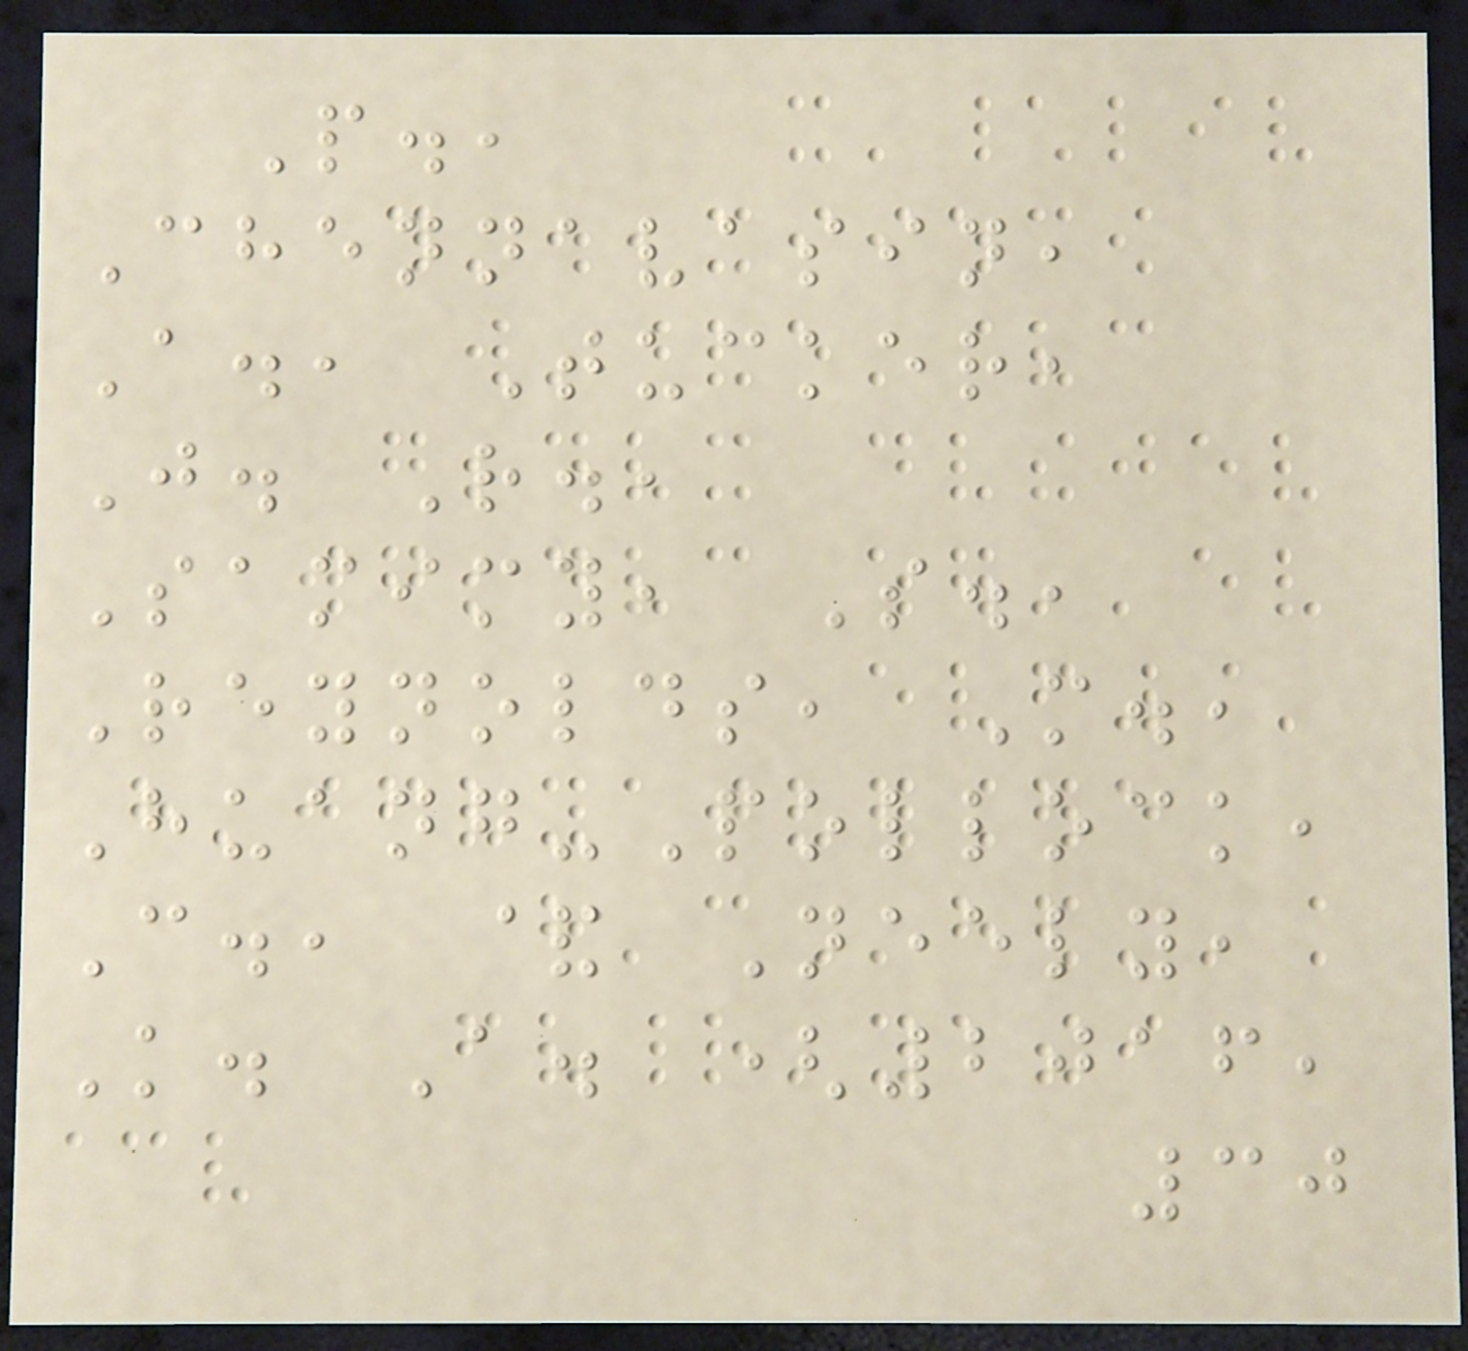P.,
Chennavasin,
A., Tucker,
J. R.,
Samimy, S.,
Reynolds, M.,
Huang-Pollock,
C., & Neely,
K. A. (2016,
30
